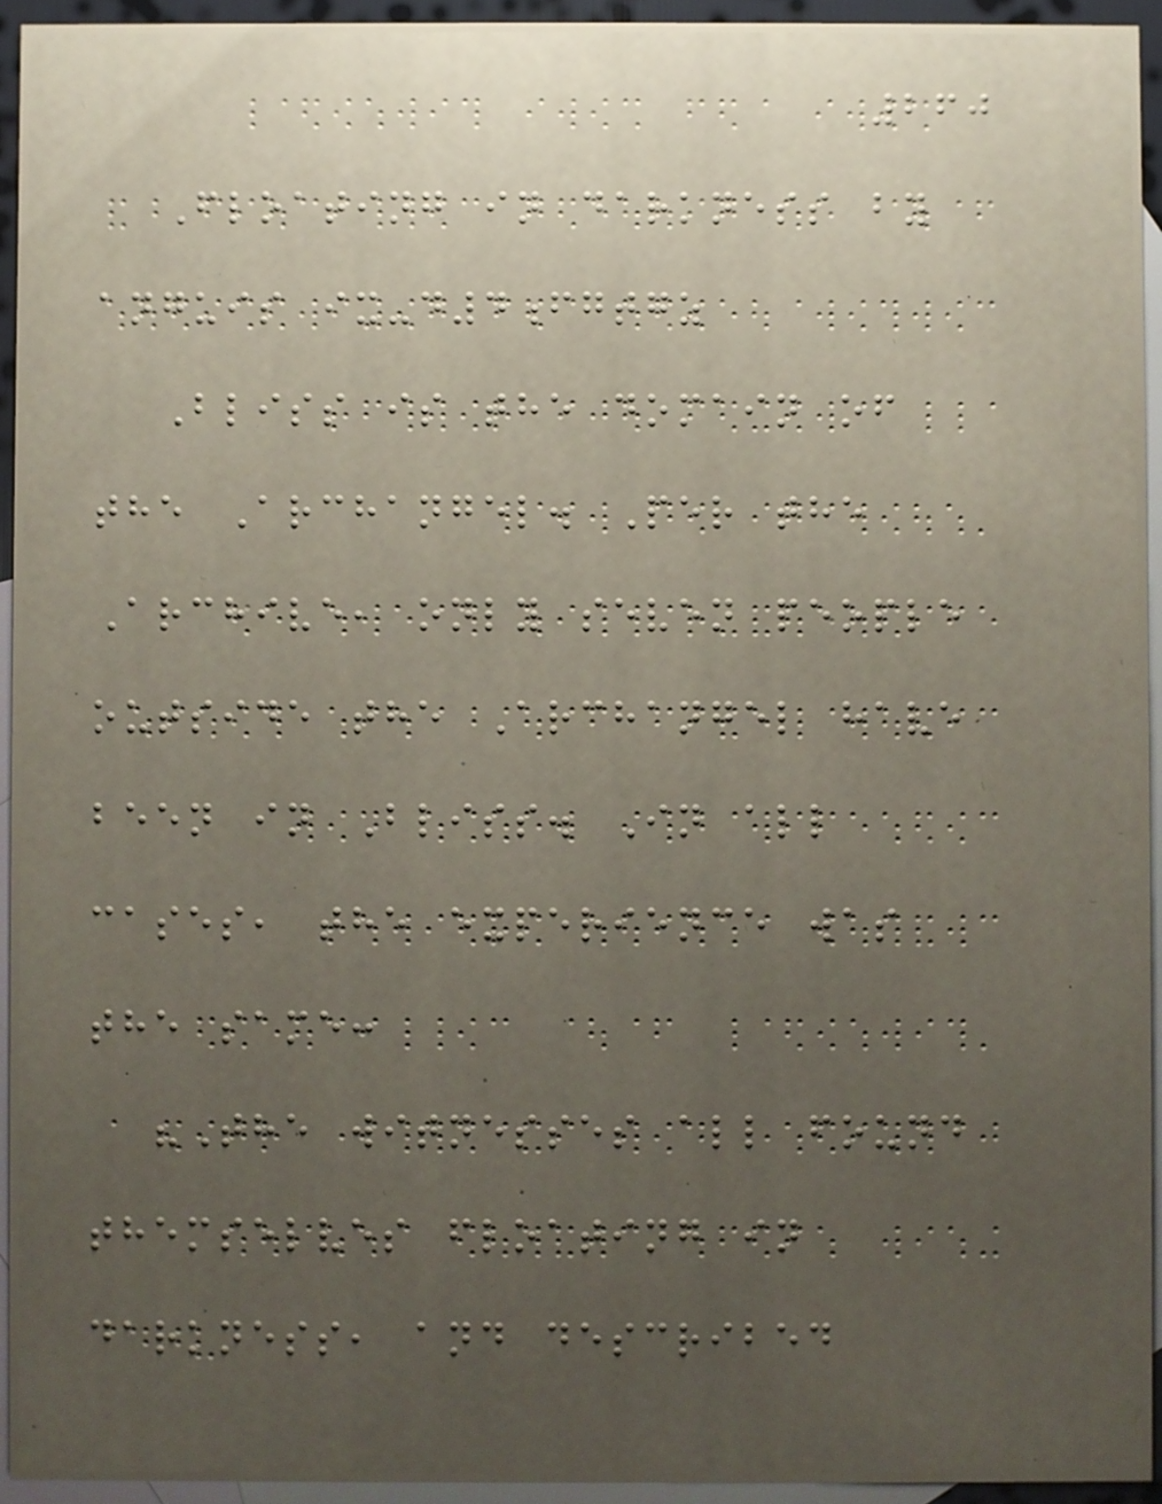260
Floating in darkness by
anguis ix-d4fgtgz
Bliss is the domain of
the Archangel. Per the
Archive, only seven people
outside the Archangel have
been in Bliss. In all
cases, the experience was
the same:
"The witnesses all found
themselves floating in
darkness, and described
